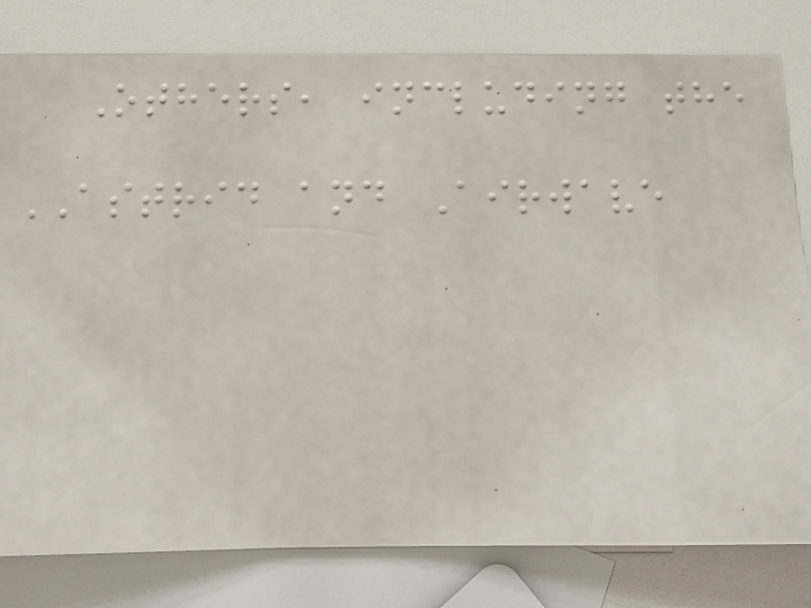Others, including the
ASTRID and Airwave
